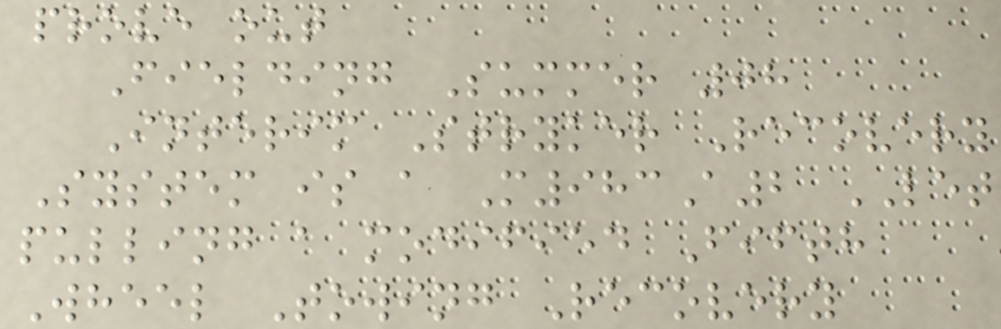prove out
Fielding Summer 08
Interim Stryker Recovery
System is a M983A2 LET
pulling a modified Fifth
Wheel Towing Recovery
